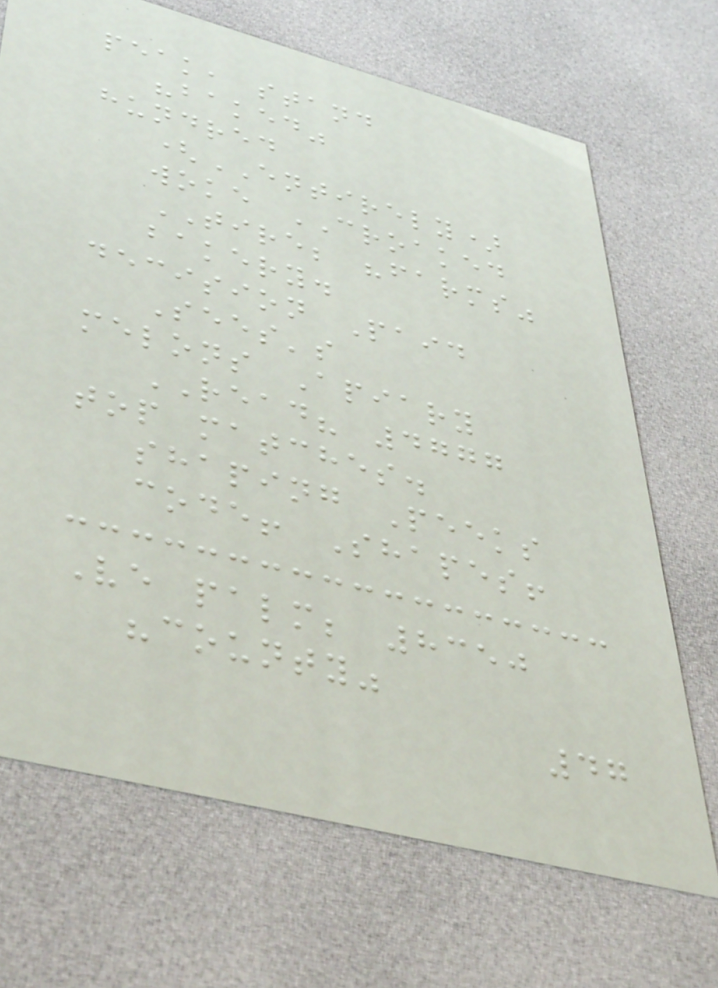peak, stand
"baked"
hundred
(ENTIRELY)
woke CROAKED
TIRE; "farms"
bakery.
decision Paid
Sees's
melons Apiary
READ? 4777
top matches.
shaping Peeks
code! Shapes!
Ve palm; 8350
"county"
47
